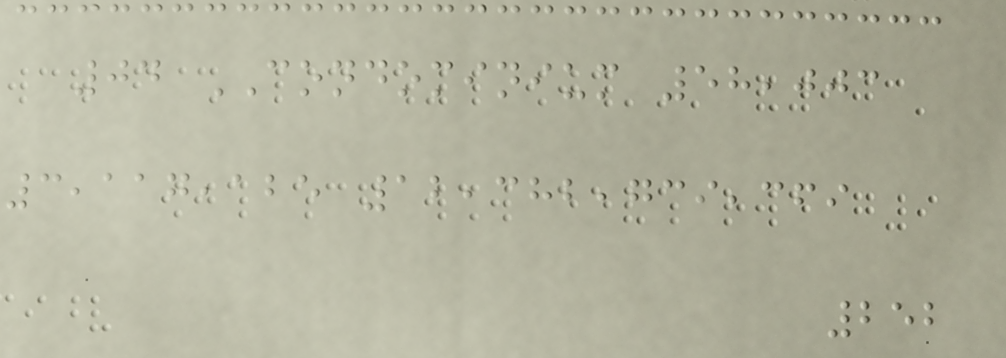04 CONDOMINIUM 58,003
3,117,125 12,382,739,369
252
